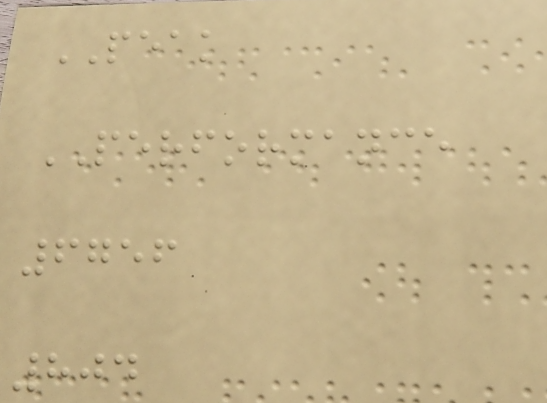PEAK
PERFORMANCE
6756
804
